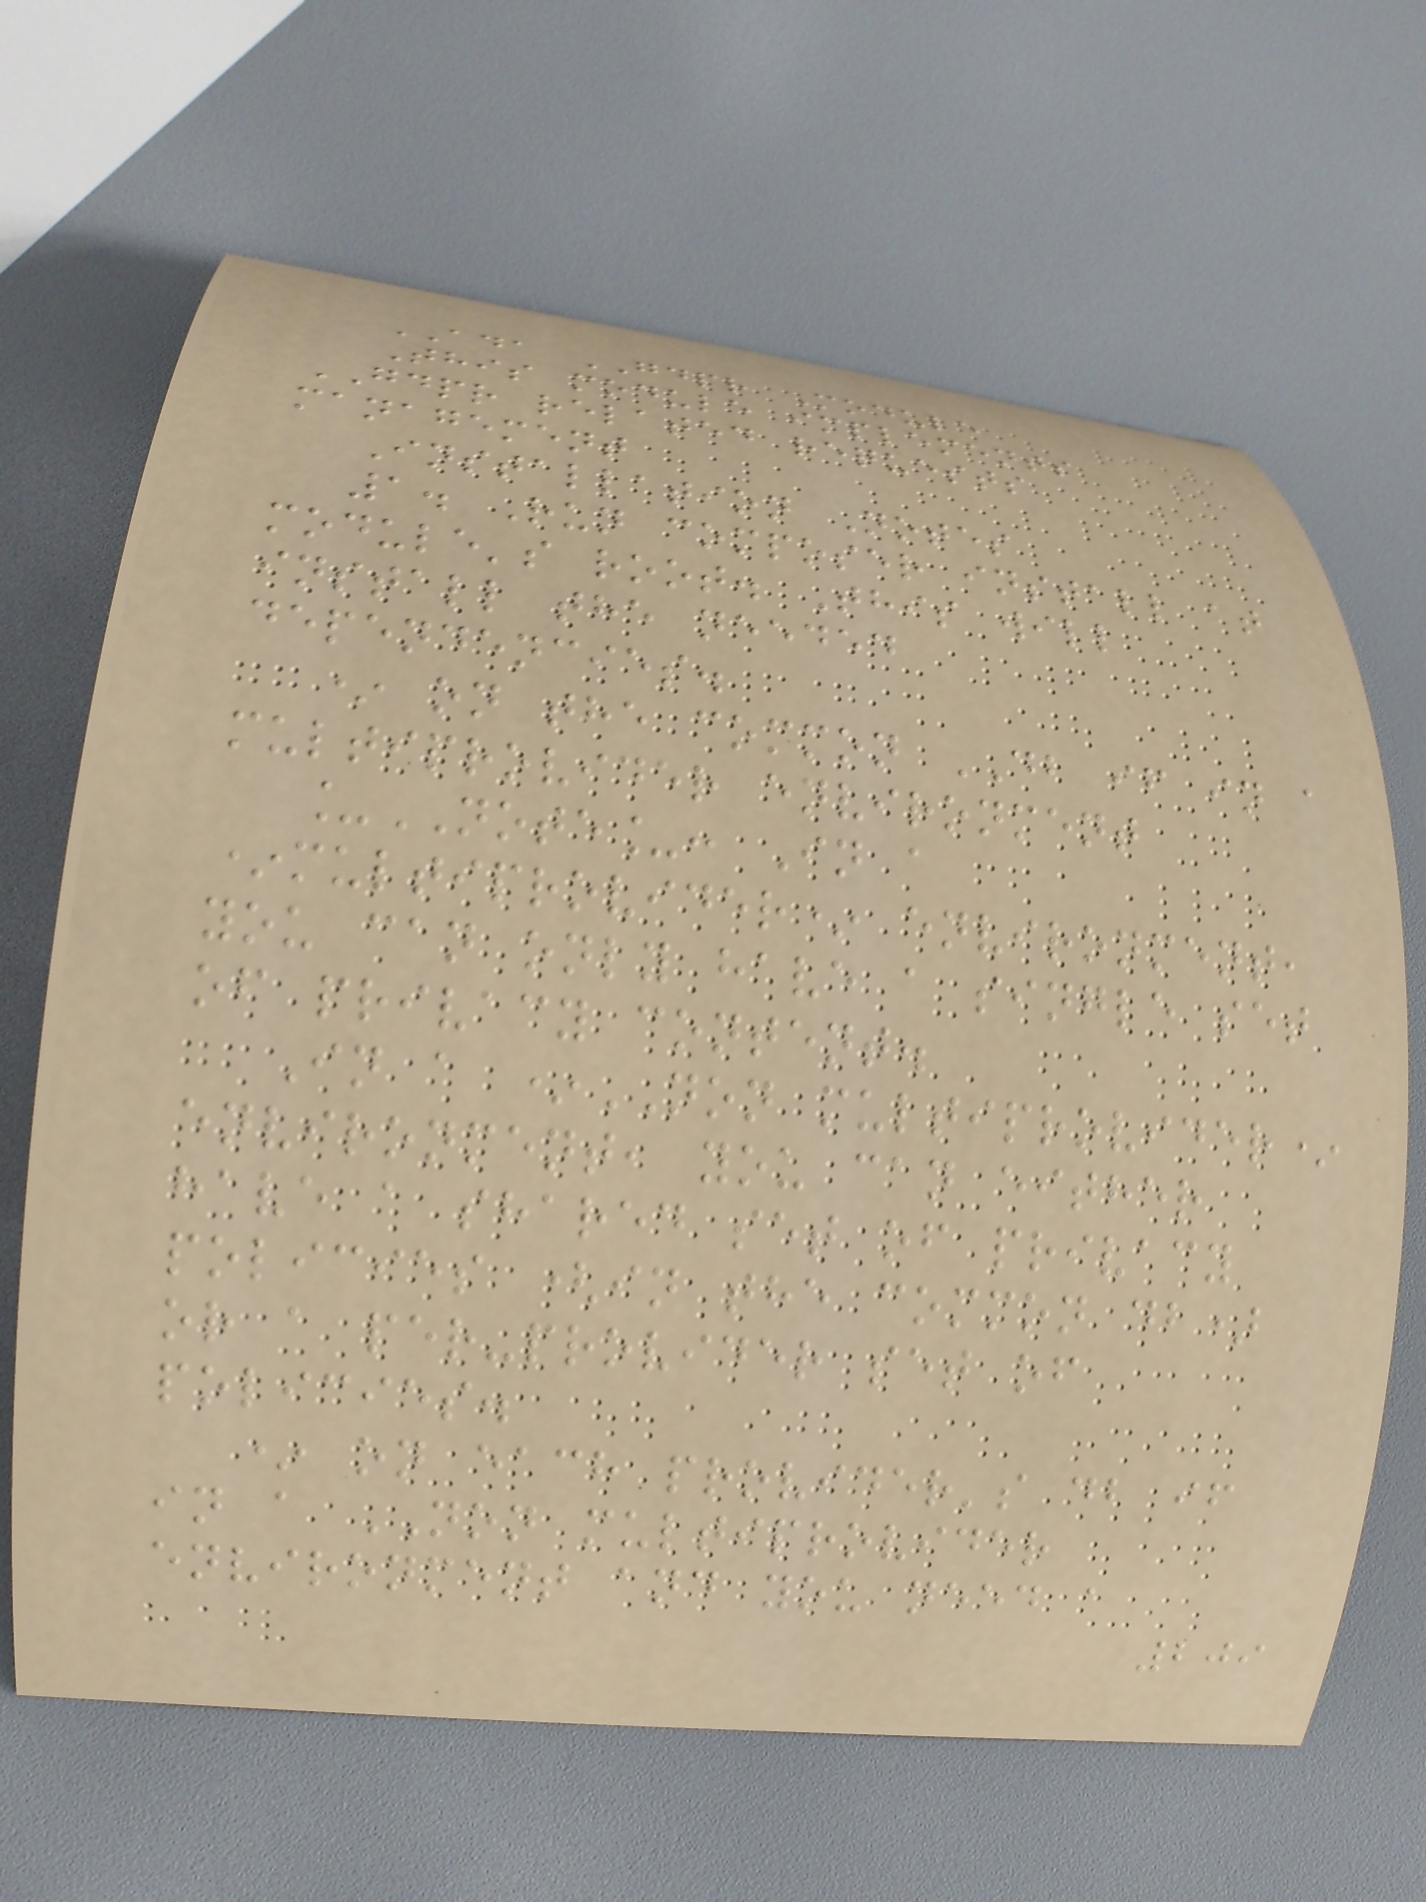ADA GDPR Module
This module implements
GDPR related requests
management
Installation Notes
1. Run composer install at
module's root. This will
install the needed
dependencies.
* on the common DB if in a
multiprovider environment
_NOTE_: In a
*multiprovider* environment,
you can only have a single set
of privacy content.
In a *NON multiprovider*
environment, you can either
have a shared set of privacy
policies (in the common db)
or a per-provider set of
policies.
* on each provider's db if
in a NON multiprovider
environment and you need a
209
